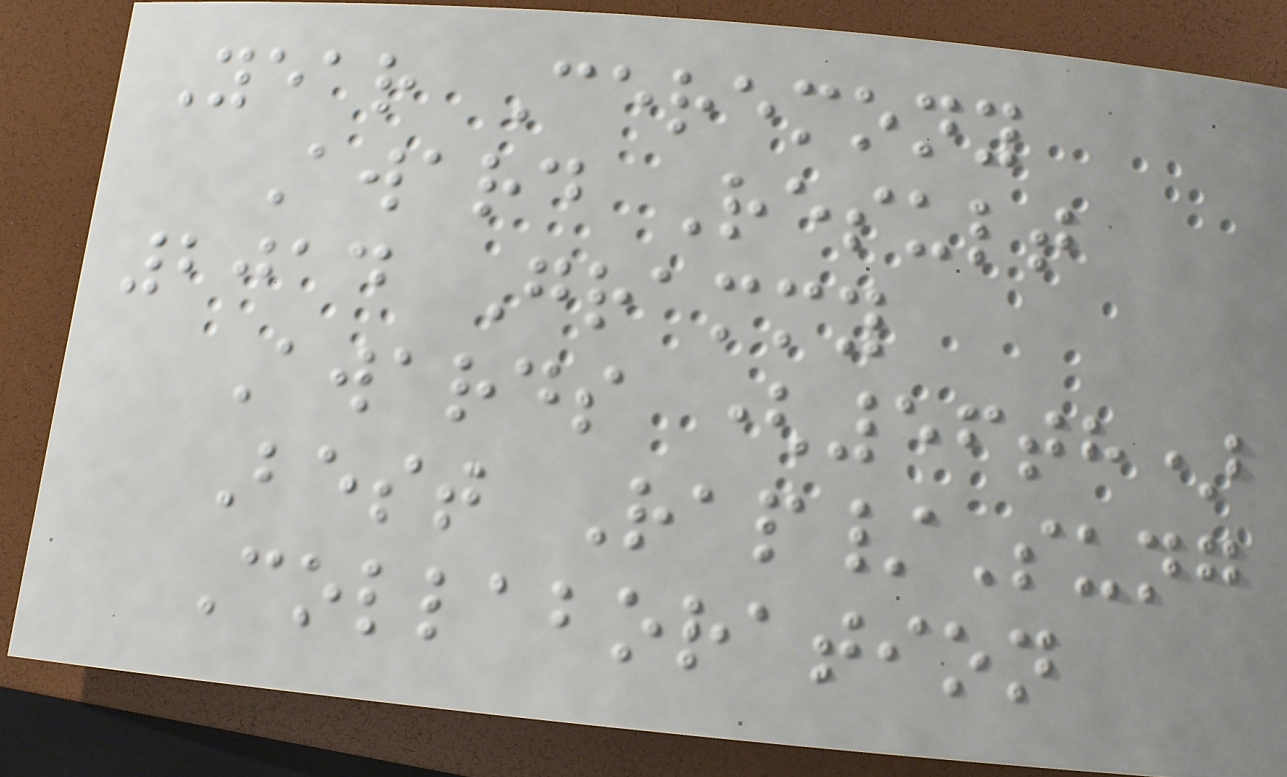Year Ceremony
Award Result
2014 Grammy
Awards (56th)
Best Rap/Sung
Collaboration
